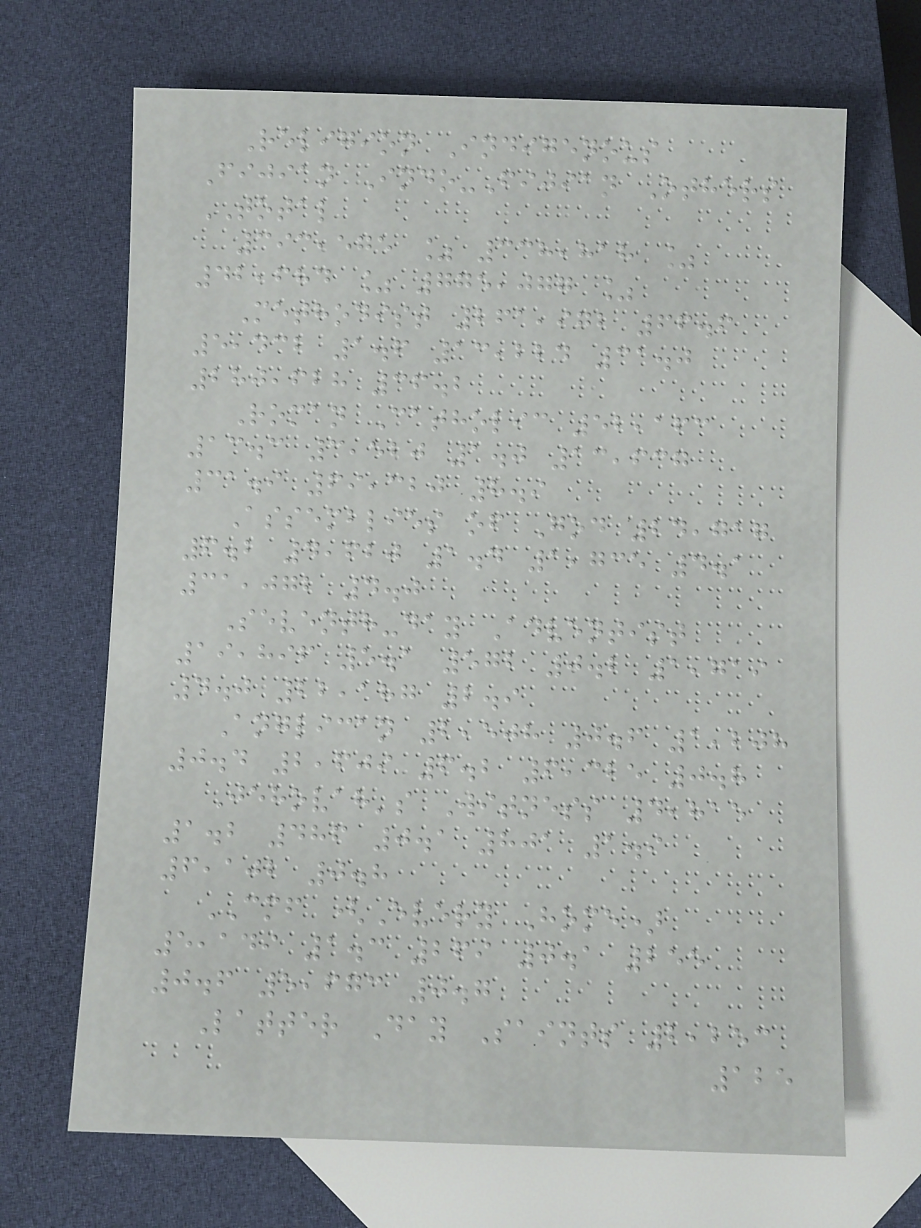Religion Indigenous
Fijian Indo-Fijian Others
TOTAL
393,575 % 338,818 %
42,684 % 775,077 %
Methodist 261,972 66.6
5,432 1.6 13,224 31.0
280,628 36.2
Roman Catholic 52,163
13.3 3,520 1.0 13,637
31.9 69,320 8.9
Assemblies of God 24,717
6.2 4,620 1.4 1,735 4.1
31,072 4.0
Seventh-day Adventist
19,896 5.1 572 0.2 1,719
4.0 22,187 2.9
Anglican 2,508 0.6 1,208
0.4 2,609 6.2 6,325 0.8
Jehovah's Witness 4,815
1.2 486 0.1 801 1.9
6,102 0.8
CMF (Every Home)
5,149 1.3 269 0.1 255
0.6 5,673 0.7
Latter Day Saints 2,253
125
